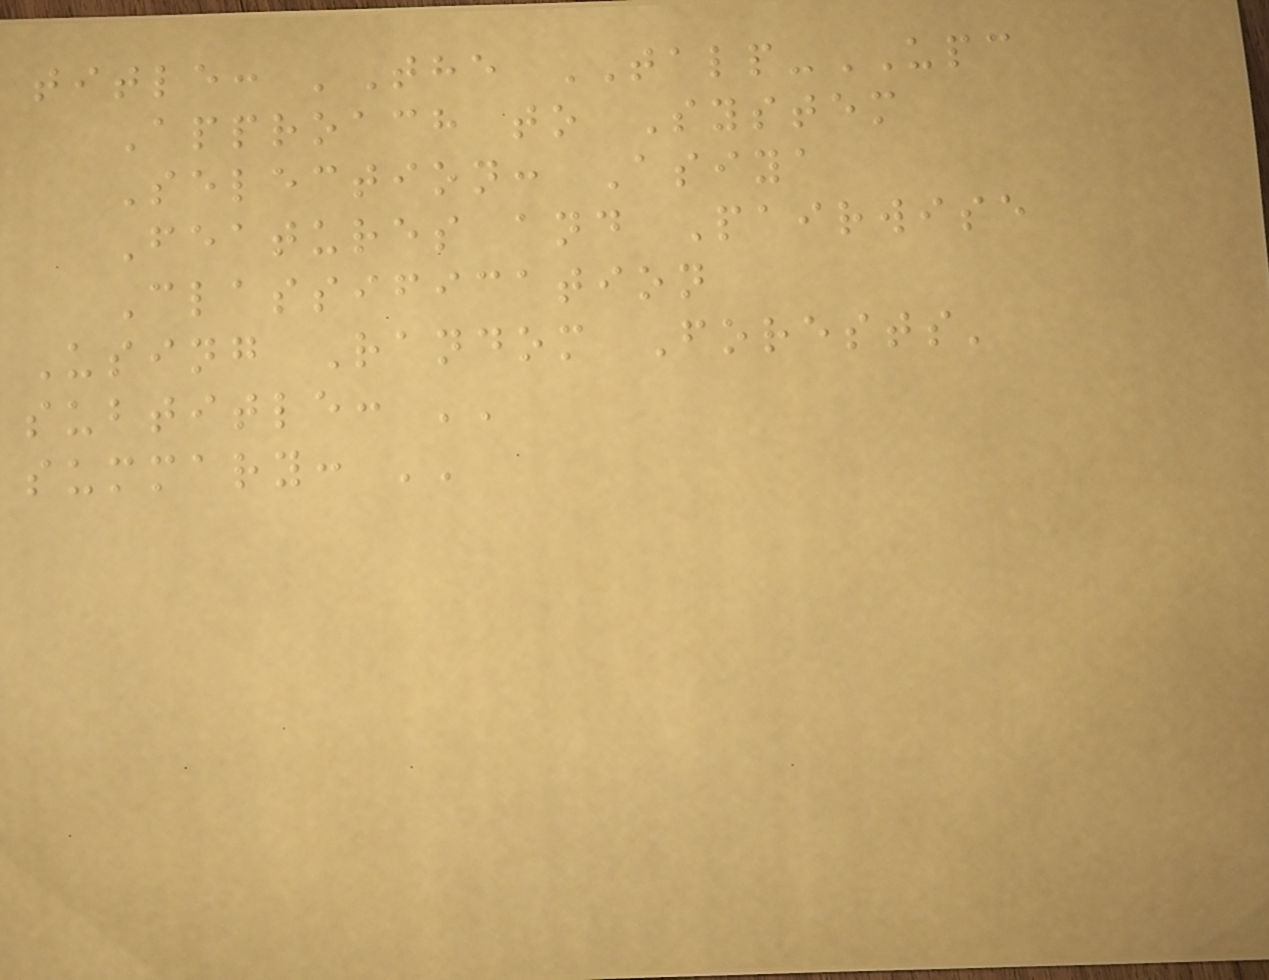title: 'The TALP-UPC
Approach to System
Selection: Asiya
Features and Pairwise
Classification
Using Random Forests'
subtitle: ''
summary: ''
